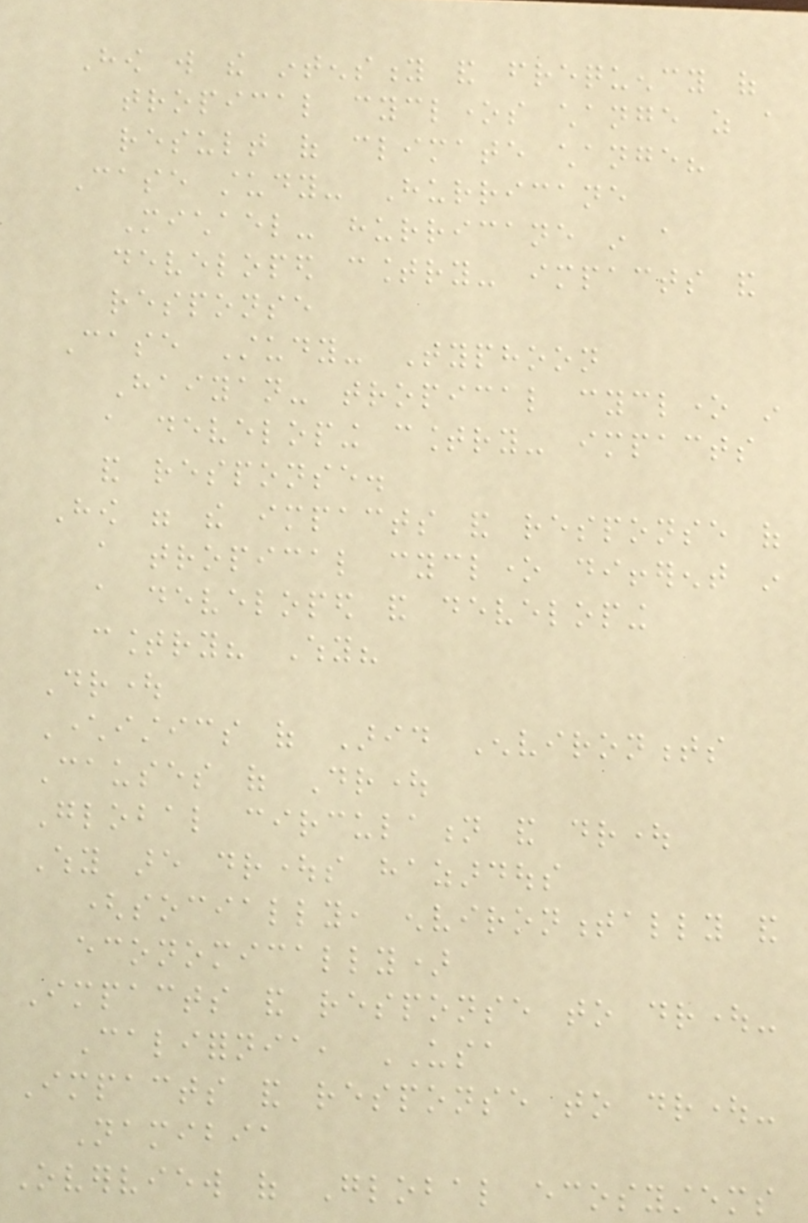How will the intensity and frequency of
tropical cyclones change as a
result of climate change?
Case study- Hurricane
Michael- hurricane in a
developed country- impacts and
response
Case Study- Typhoon
Haiyan- tropical cyclone in
a developing country- impacts
and response.
How were the impacts and response of
a tropical cyclone different in
a developed and developing
country? Why?
Drought
Characteristics of Arid Environments
Causes of Drought
Global circulation and drought
Why are droughts hazardous
(socially, environmentally and
economically)
Impacts and response to drought-
California, USA
Impacts and response to drought-
Namibia
Overview of Global ecosystems
